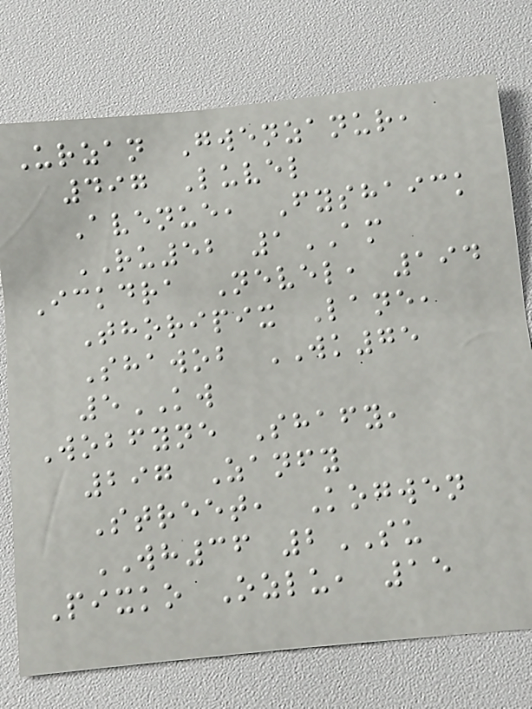Urzan Gwenzanur,
497 Luvel
Avenue, Fyshaick
RU52 1AM
Ickdra Nevel, 194
Thoripix Lane,
Shawob WK75
5KW
Wobfyne Shafy,
297 Zanfy
Street, Kogwen
WH36 2SU
Pixko Ozlu, 15
